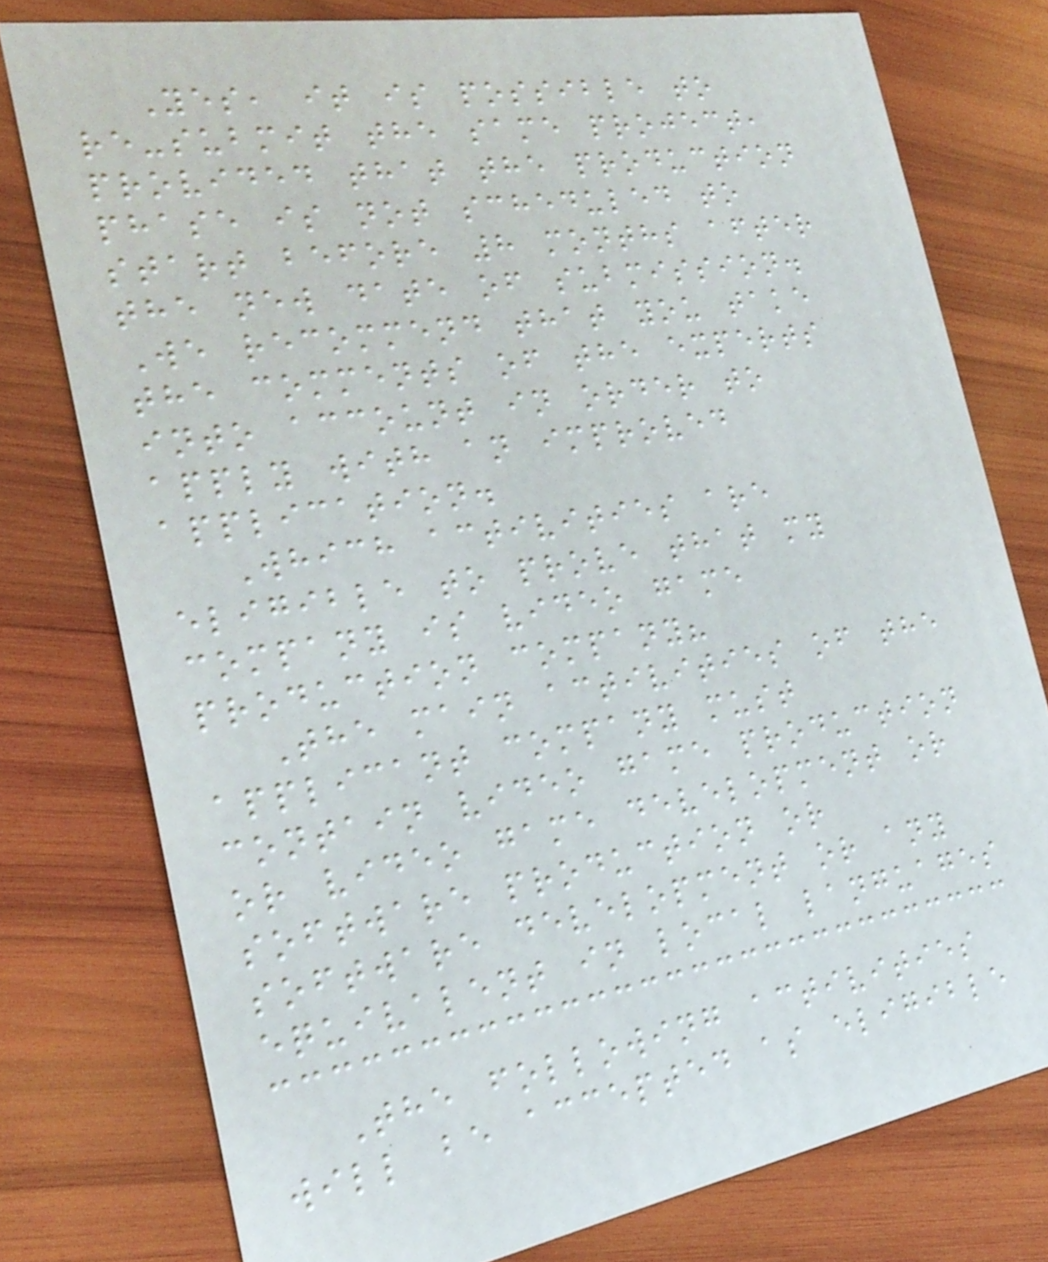Yes, it is possible to
re-submit the same project,
provided that the production
phase is not scheduled to
start before 8 months after
the new date of submission.
We recommend that you take
the comments of the experts
into account in order to
apply with an improved
application.
Which activities are
eligible to prove that my
company is video game
production company?
The main activities of the
applicant company must
contain video game production
or video game development or
software production or
software development or any
equivalent in local languages
The following activities
will be accepted as eligible
